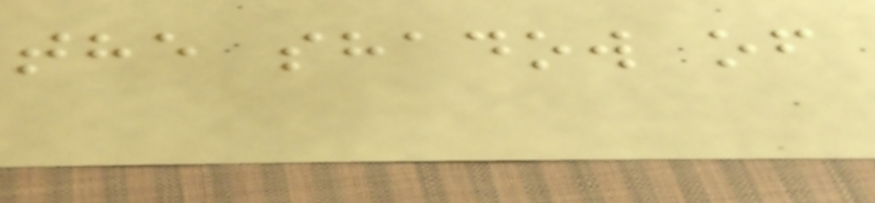the shadow of
